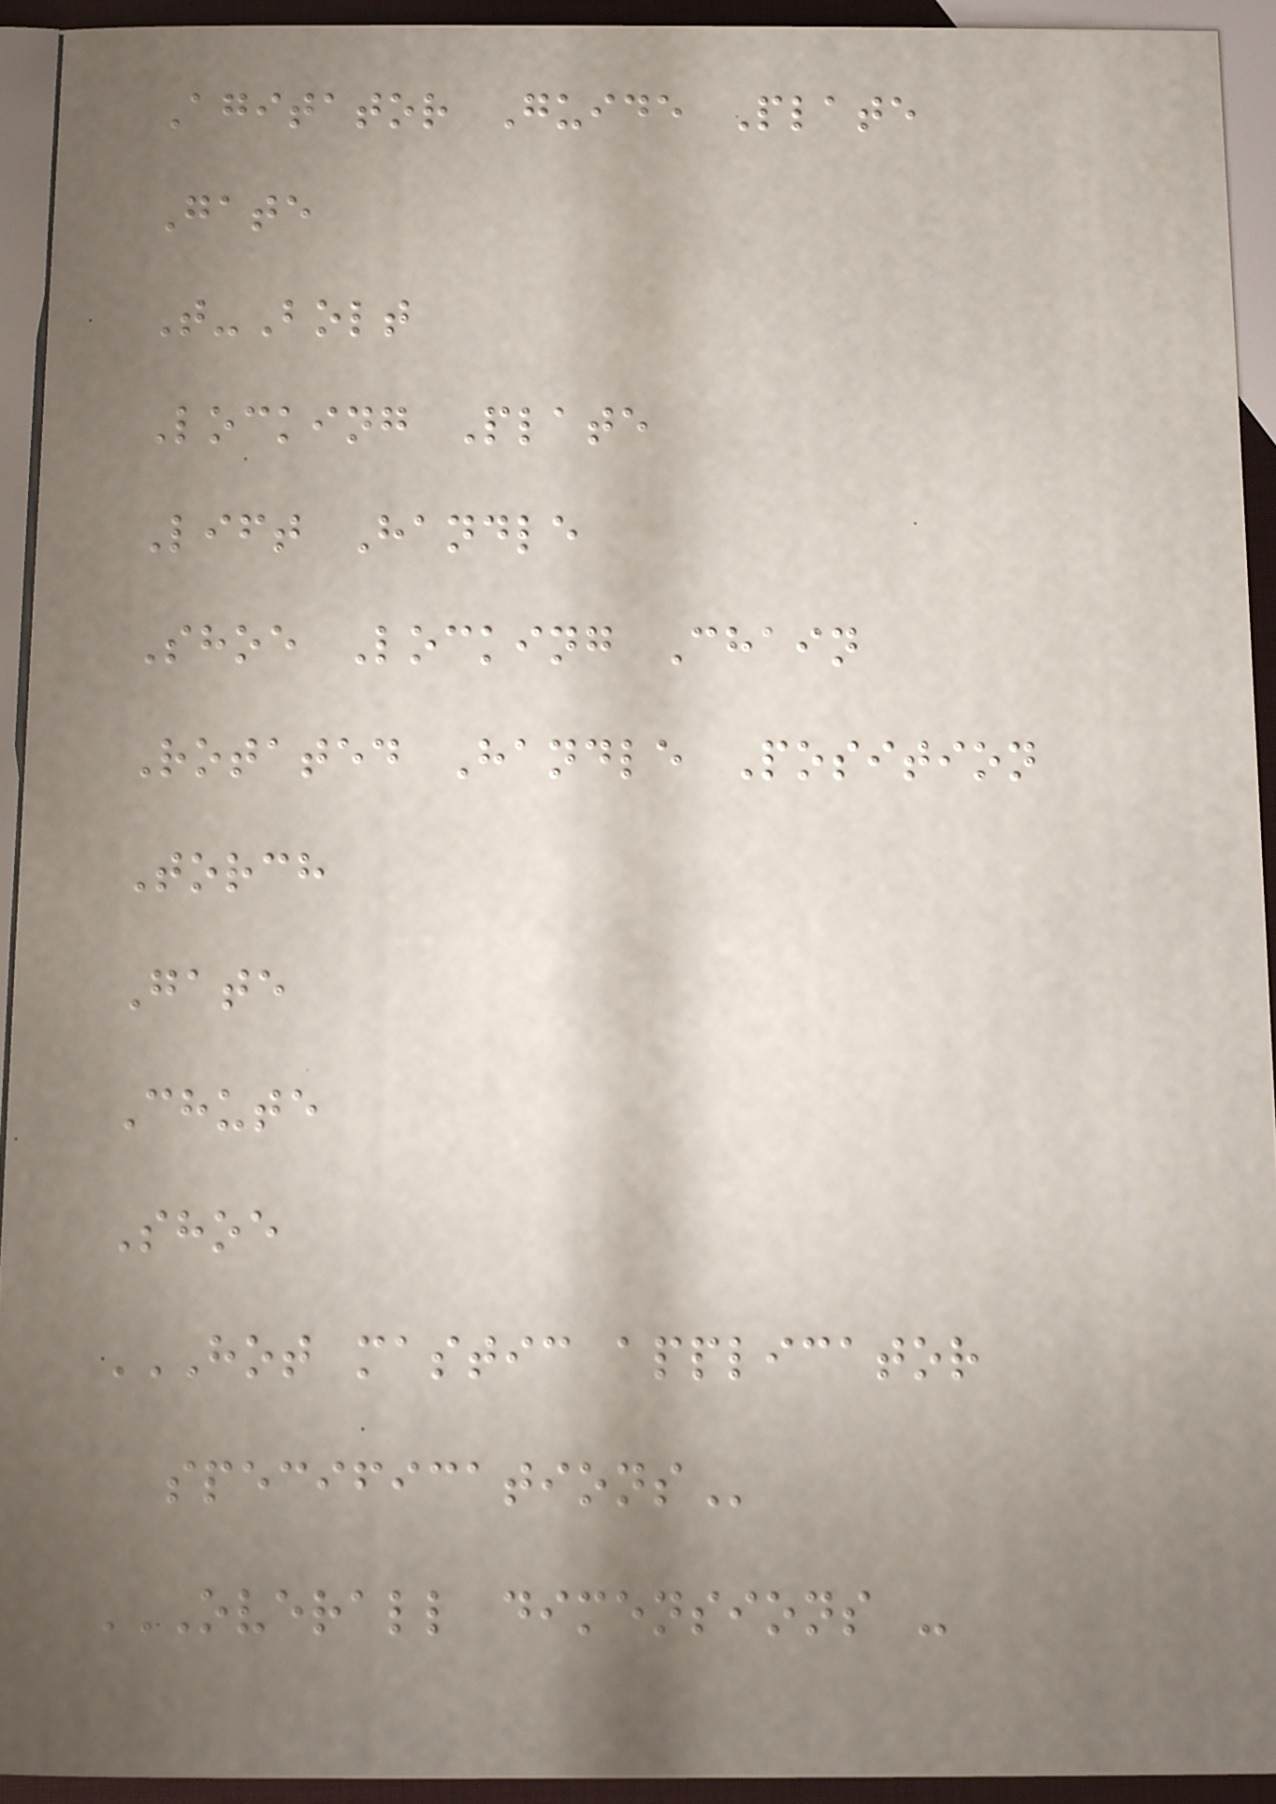Agitator Guide Plate
Gate
T-Bolt
Locking Plate
Lift Handle
Shoe Locking Chain
Rotated Handle Position
Torch
Gate
Chute
Shoe
HOT MASTIC APPLICATOR
SPECIFICATIONS
OVERALL DIMENSIONS -
